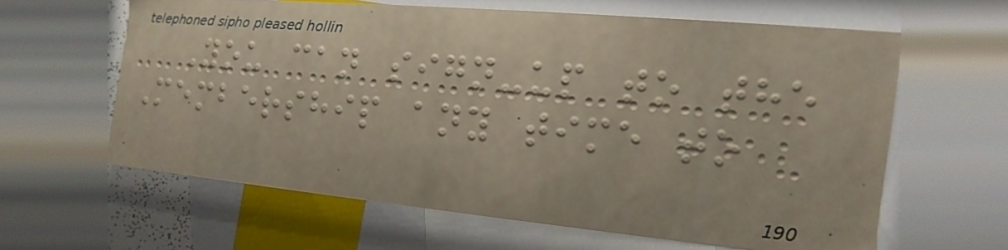You can sign-up to the
Membership any time to
